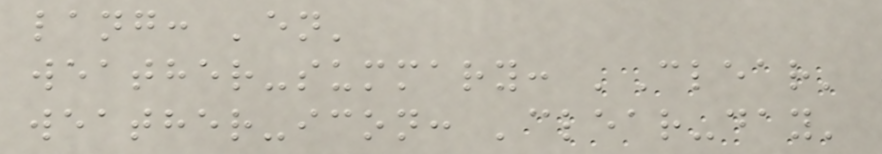lang: 'en'
weather-summary: 'Clear'
weather-icon: 'clear-day'
